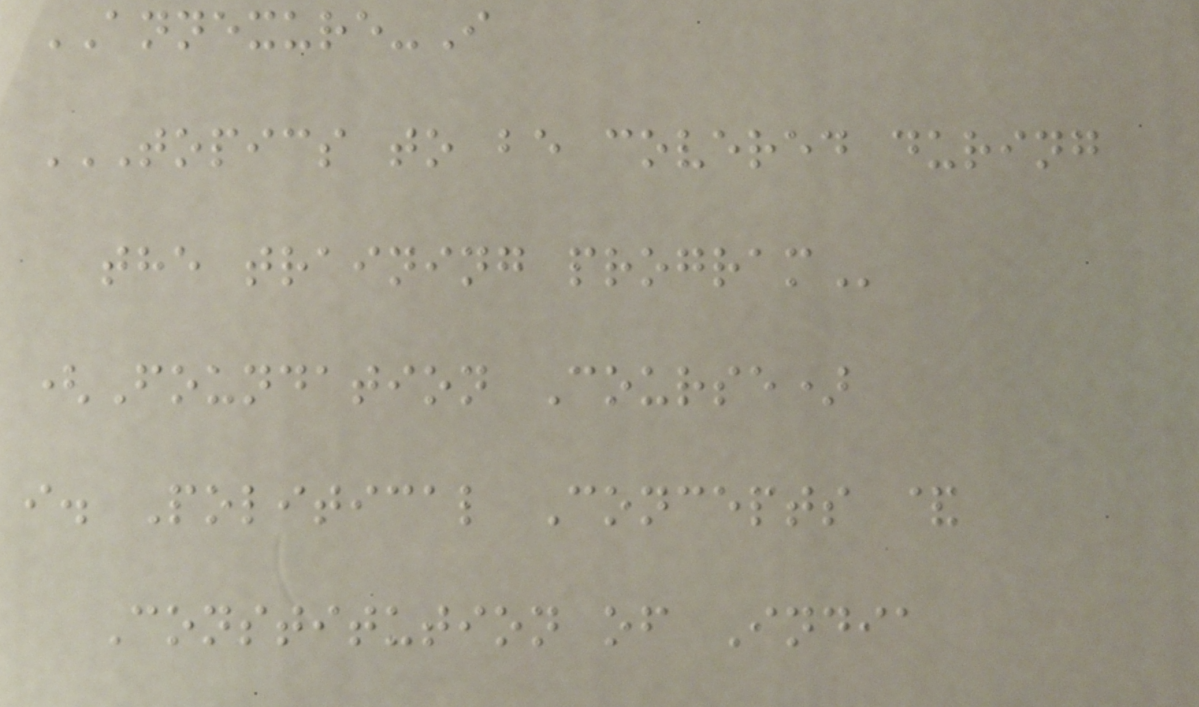ANNEXURE-I
TOPICS TO BE COVERED DURING
THE TRAINING PROGRAM
(Foundation Course)
i. Political Concepts &
Constitution of India
